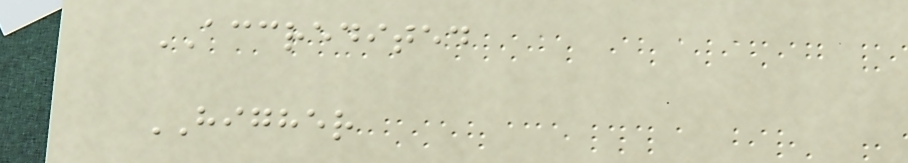ACCREDITED
HIGHER
